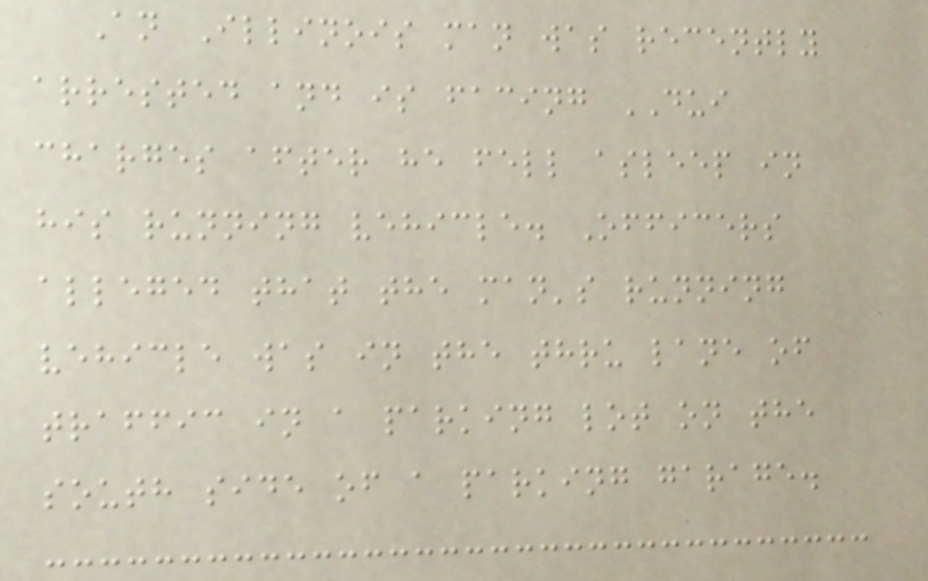An Illinois man was recently
arrested and is facing DUI
charges after he fell asleep in
his running vehicle. Officers
alleged that the man's running
vehicle was in the thru lane of
traffic in a parking lot on the
south side of a parking garage.
